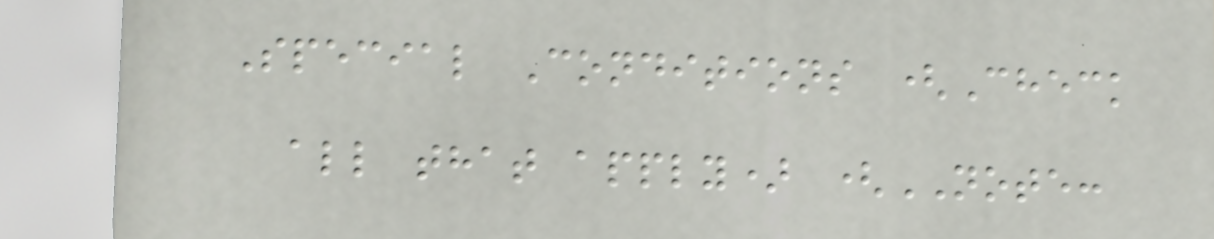Special Conditions (Check
all that apply) (NOTE:
